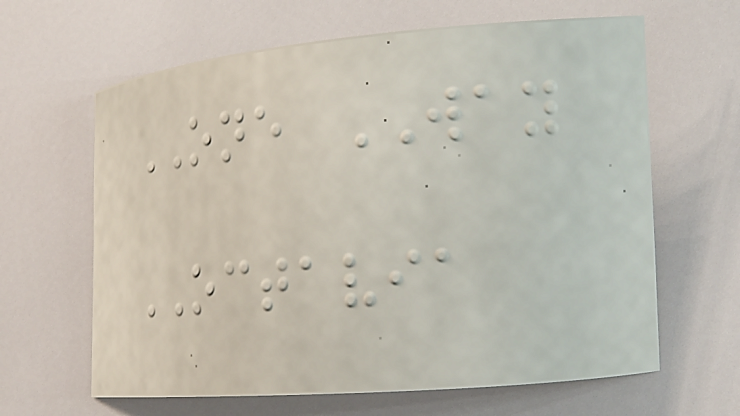ONE WAY
OCTAVIA
